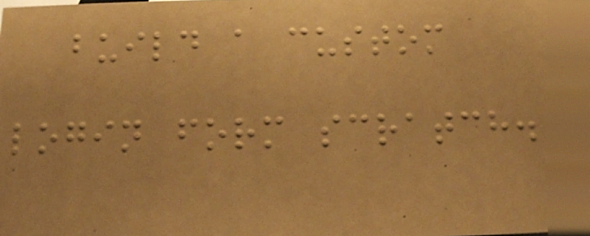build a custom
login form scratch.
